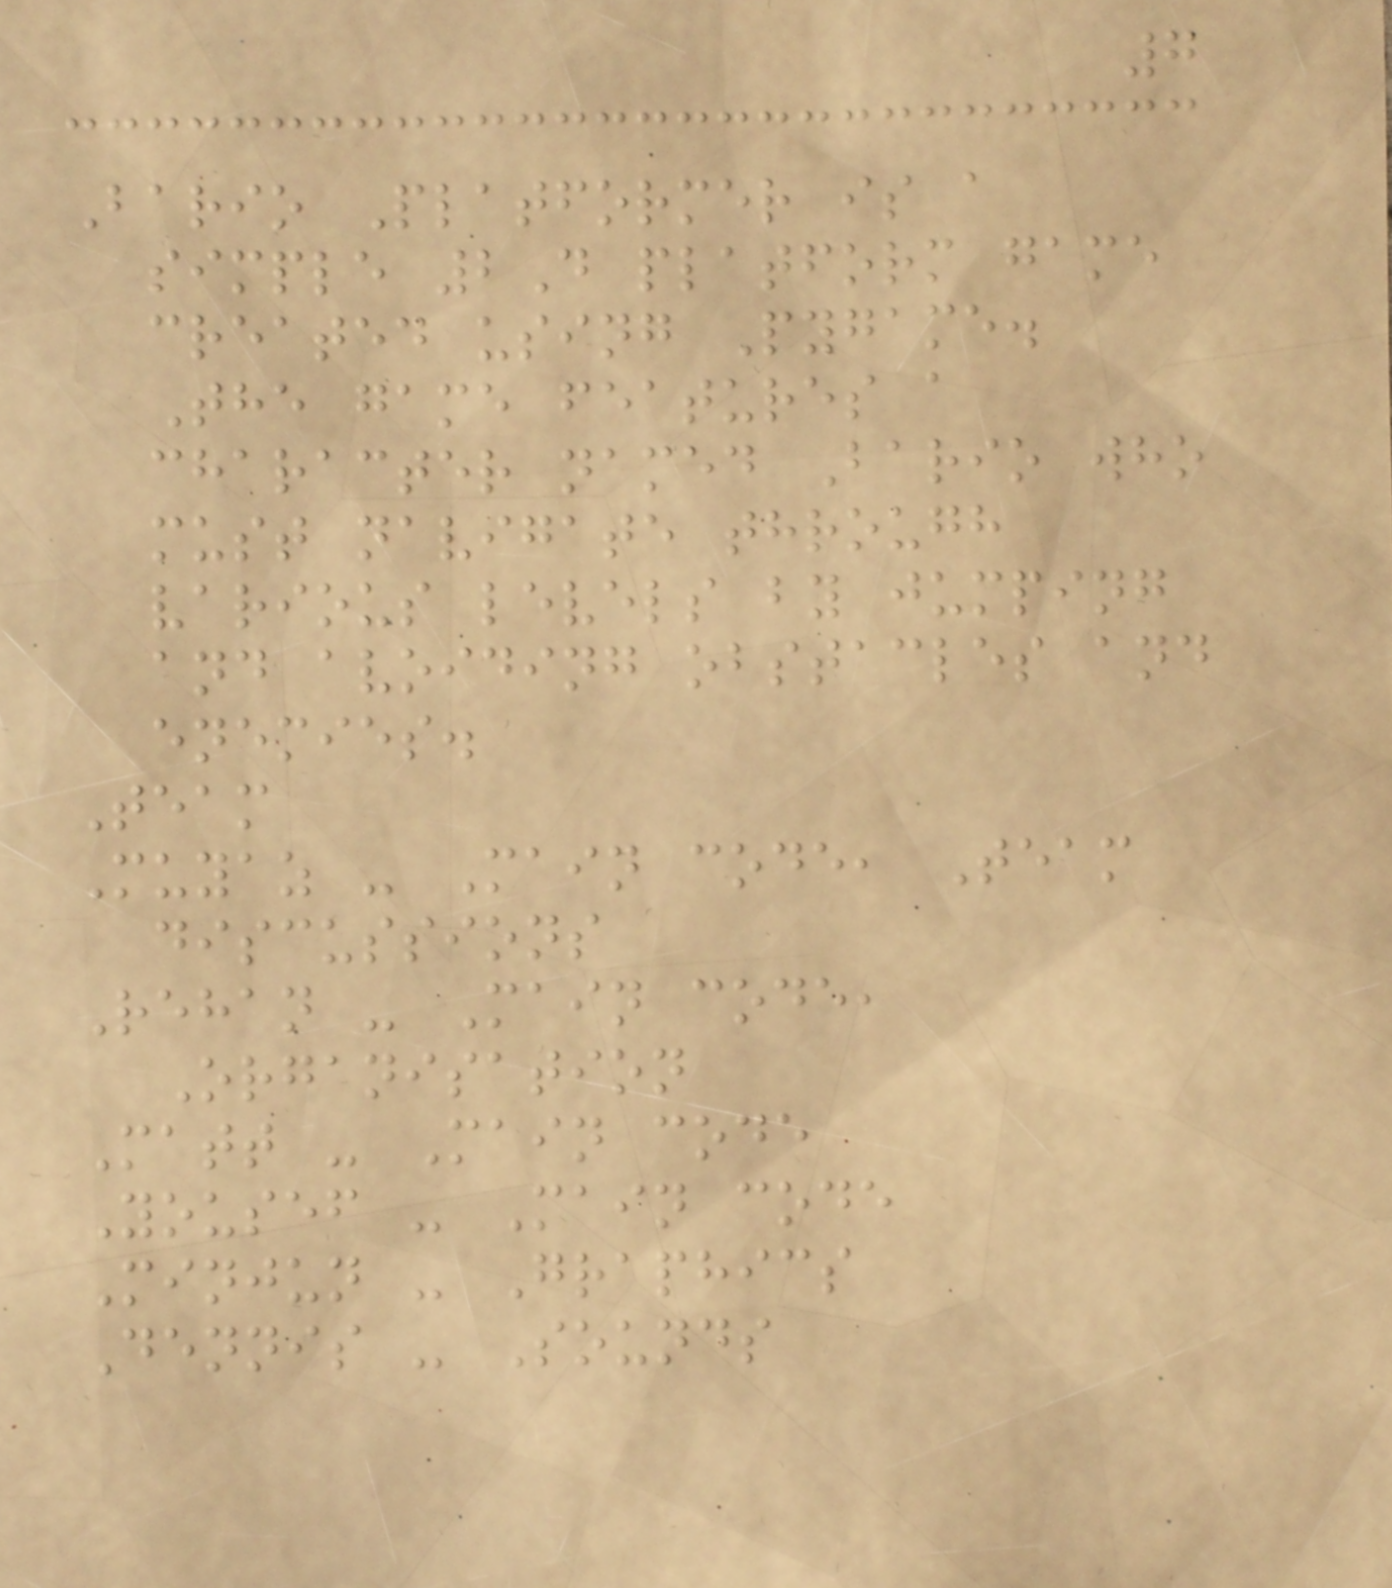7
Bario Platformer is a
simple 2D platform game
created using Pygame.
The game features a
character named Bario who
must navigate through
various levels by jumping
and avoiding obstacles and
enemies.
Team
Muyaz - Main code, Team
discussions
Rehan - Main code,
Organisation
Matt - Main code
Yousef - Main code
Minjun - Graphics
Dennis - Sounds
